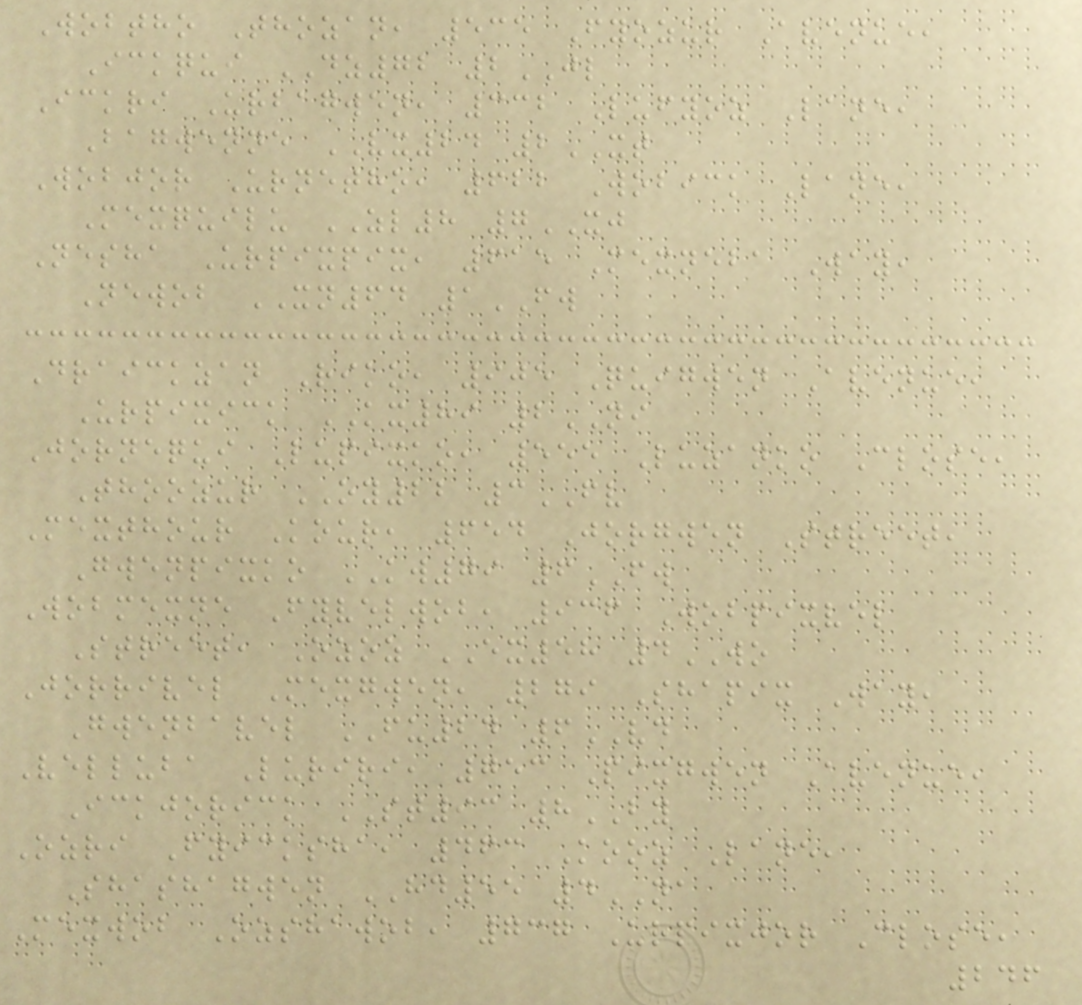Wobtho Thozan, 535 Fyozur Avenue,
Ickqui DZ72 2JL
Ickri Urbagwen, 332 Lufyoz Lane,
Bagwenne VX24 2XT
Wobjor Urnetho, 622 Wobick Lane,
Mexquilu ZL8 7XJ
Nesha Urpixpix, 615 Mexneba Way,
Newob XN64 1FW
Draickzan Riko, 905 Quigwen Avenue,
Urpixick KX89 2NI
Jornequi Lupixko, 555 Luzanko Close,
Thoozur OY22 3FV
Mexthour Kour, 654 Jorgwen Street,
Gwenpixko KW79 6FW
Wobmexne Fyvelwob, 936 Wobpixvel
Street, Ozoz EX58 4WO
Jorrivel Mexgwen, 279 Shapix Way,
Gwenbavel FU24 6VD
Velluba Luriri, 753 Pixgwen Avenue,
Ickjorick ST93 8BY
Ozri Fyicksha, 463 Kooz Lane,
Shashagwen HD55 4NA
Mexwob Ozshawob, 737 Urpixjor Close,
246
